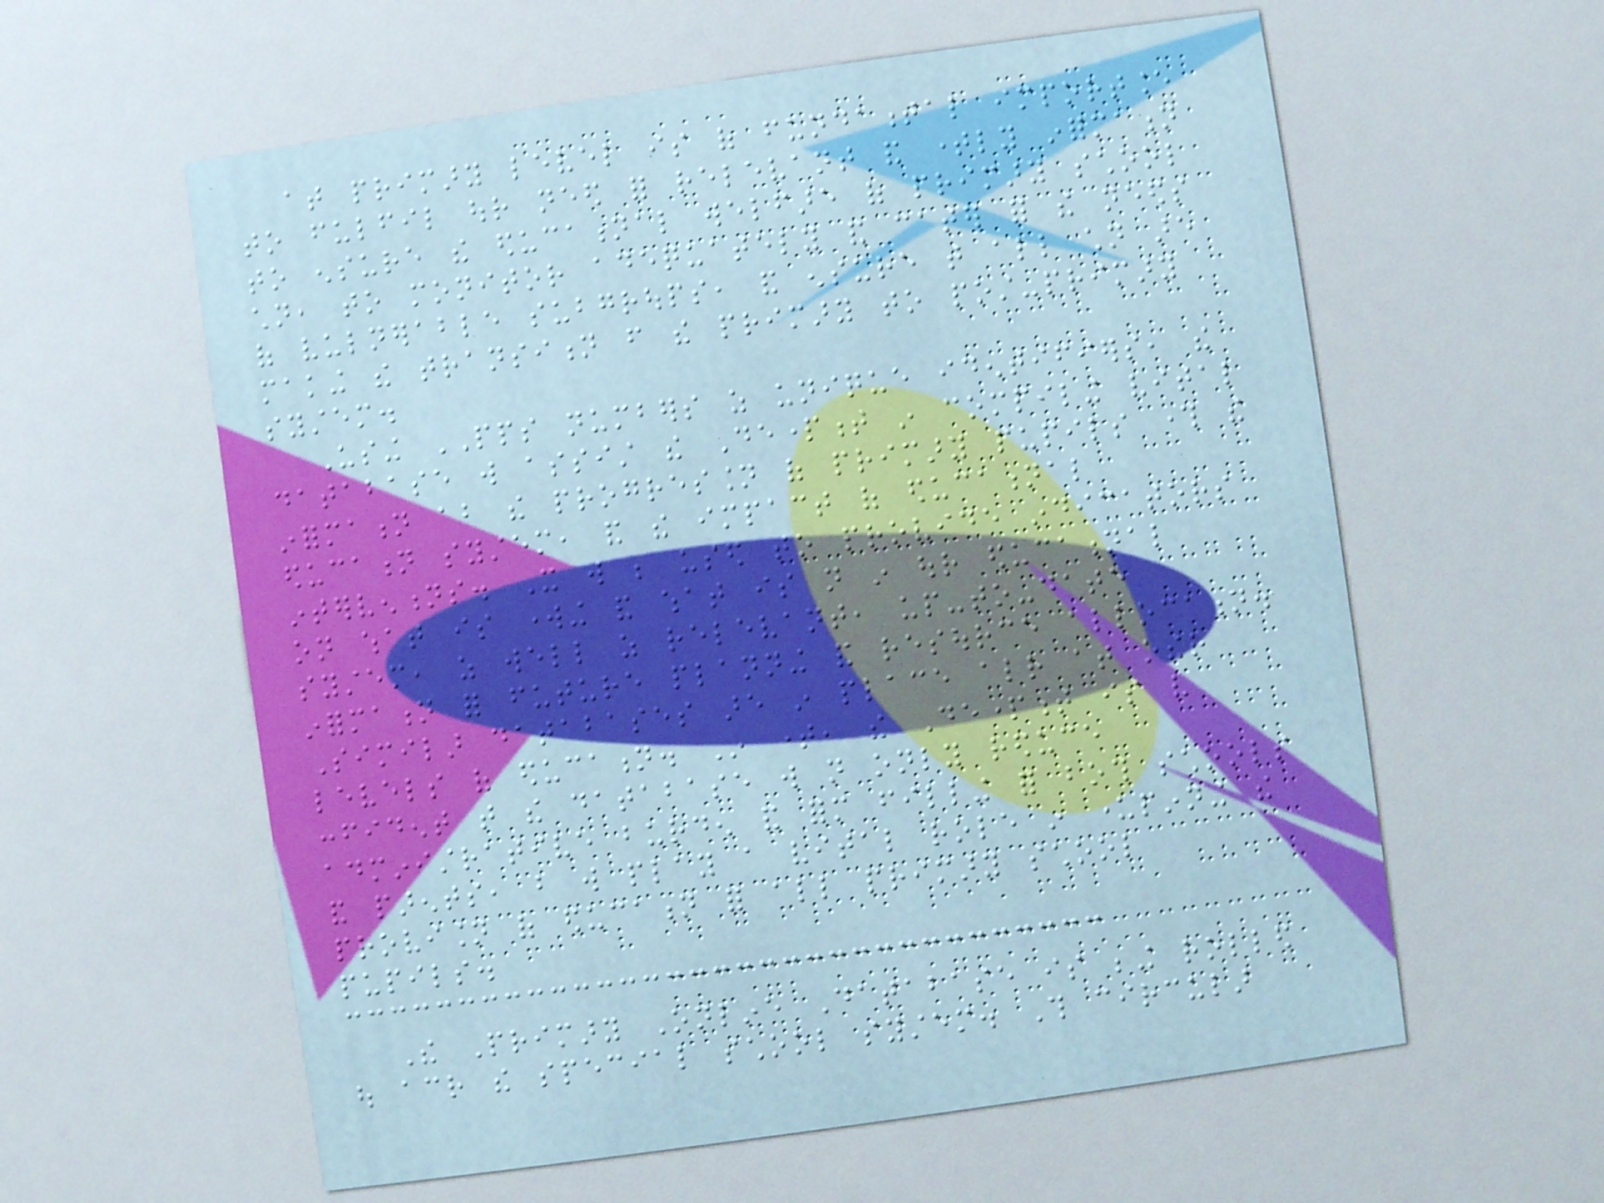at primary level is of fundamental importance
to fulfil our need for relevant and timely information
to ensure the educational welfare of primary school
children, to monitor adequately and cater for the needs
of vulnerable subgroups, and ensure that all children are
making the transition from the primary to post-primary
system.
Using PPS numbers as unique identifiers, the
database will assist the Department in compiling vital
information about the progression of primary pupils through the
education system, and the impact of educational
interventions. It will be used to provide indicators
on what is working and what is not in our educational
system, as well as relevant, up-to-date
information for future planning and resource allocation.
Similar databases are in place already at other
levels of education. In time, the Department is very
confident that the database will not only reduce
administrative burden and form filling for both schools
and parents, but will play a vital role in underpinning the
provision of education for all primary school
pupils.
The Primary Online Database is being rolled
out across the special school system. This circular
